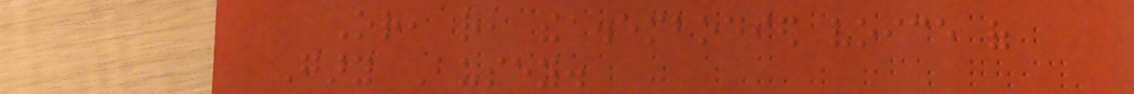Or, rather, the disembodied voice of
Gary Busey.
